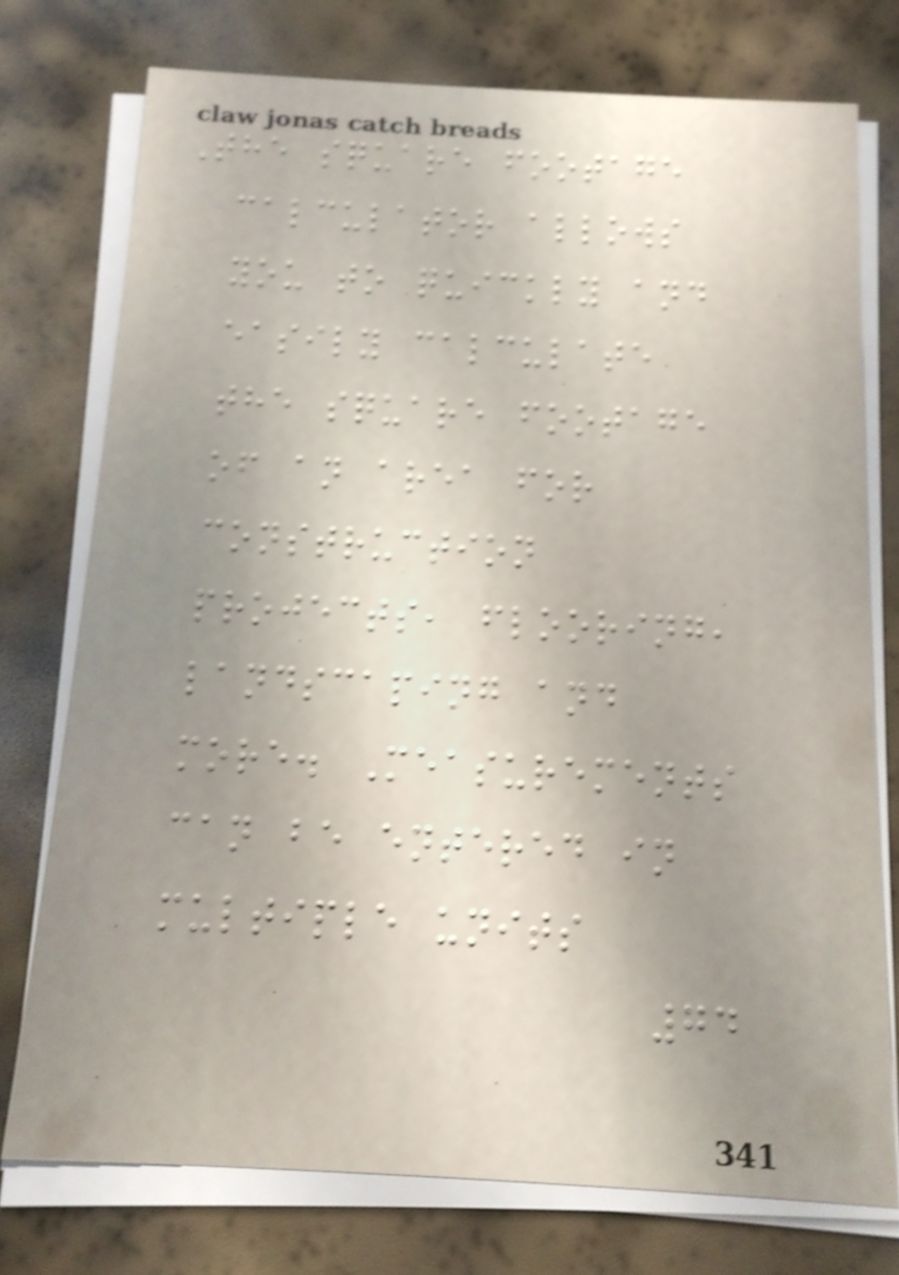The square footage
calculator allows
you to quickly and
easily calculate
the square footage
of an area for
construction
projects, flooring,
landscaping and
more. Measurements
can be entered in
multiple units
74
